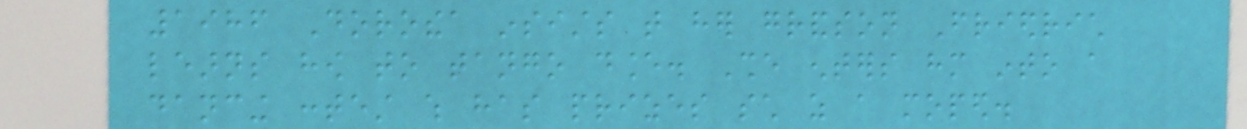1986 Dorothea insists that her grandson Friedrich
learns how to tango dance. She enters him into a
dancing contest which has prizes such as a moped.
